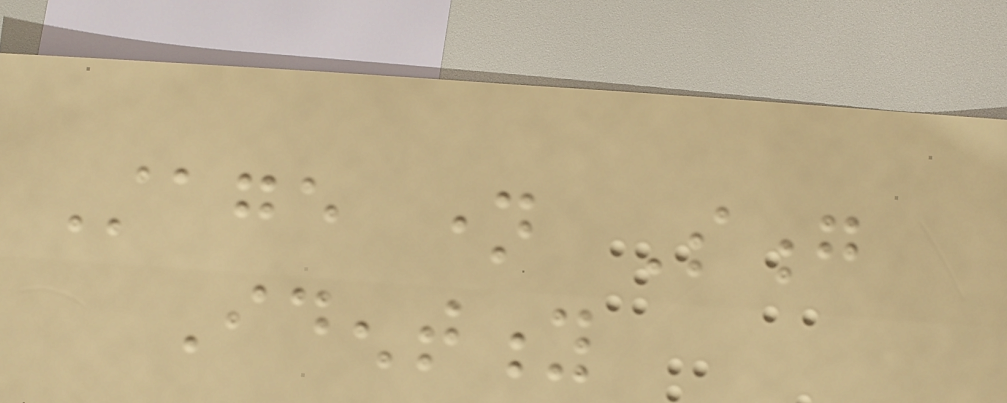Stage name Song
Identity
